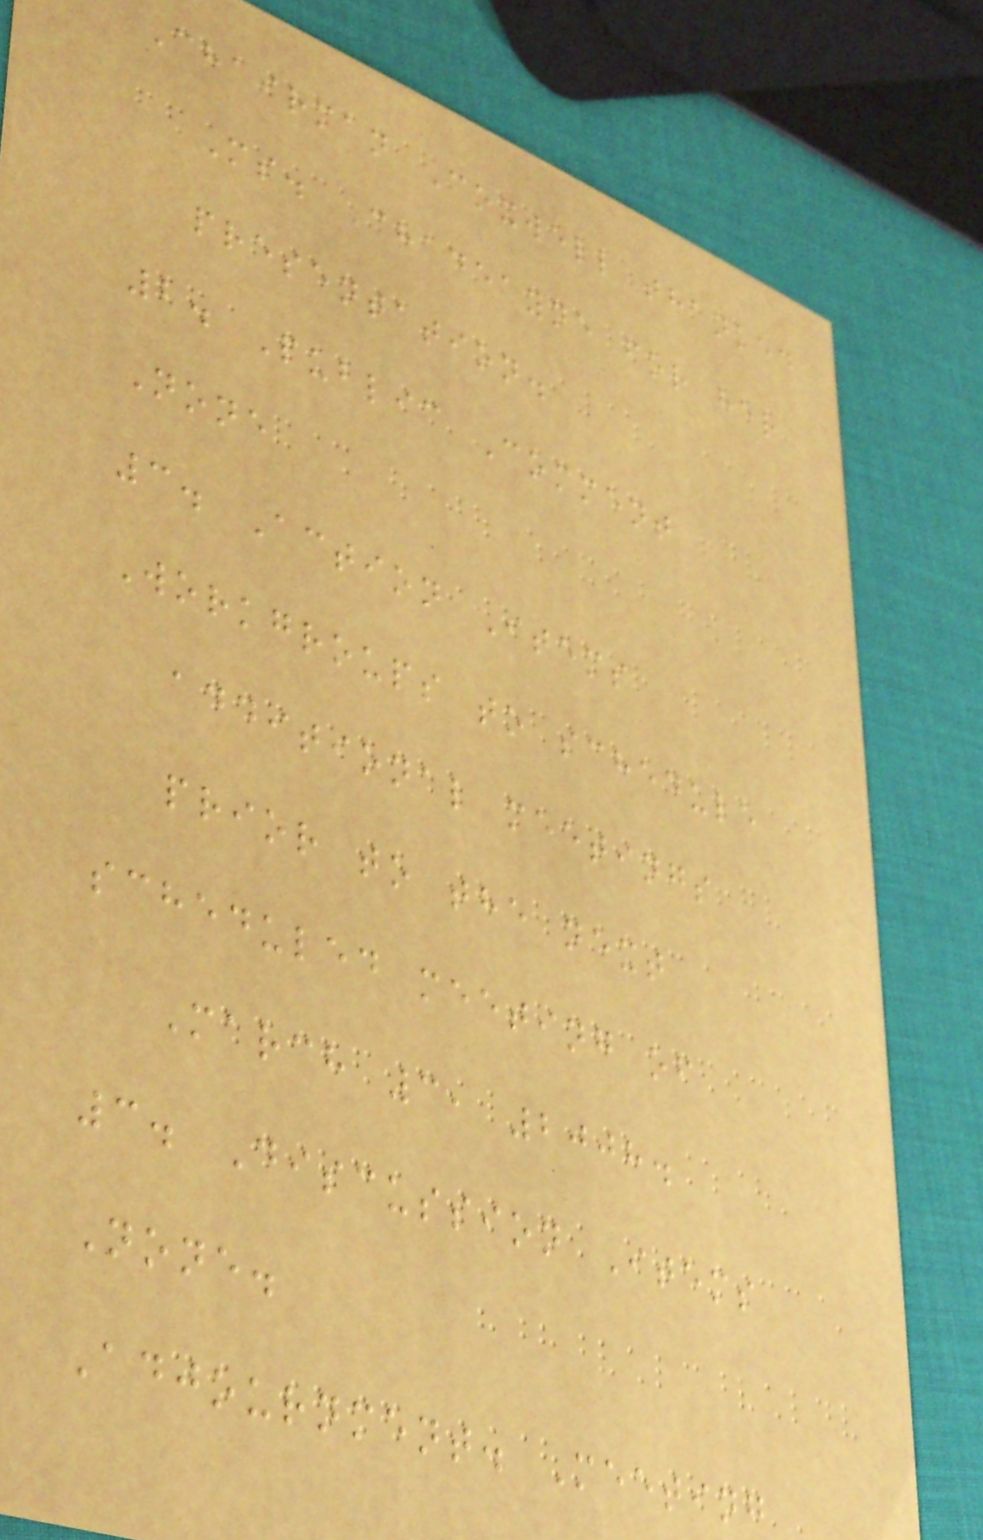Chairman Coxwell thanked
Ms. Chadeayne for her
presentation.
2. Public Comment
None
3. Action Items
Workgroups to schedule
additional meetings
prior to the next
scheduled meeting of
March 3, 2008.
3. Discussion Items
None.
Adjournment. Meeting
